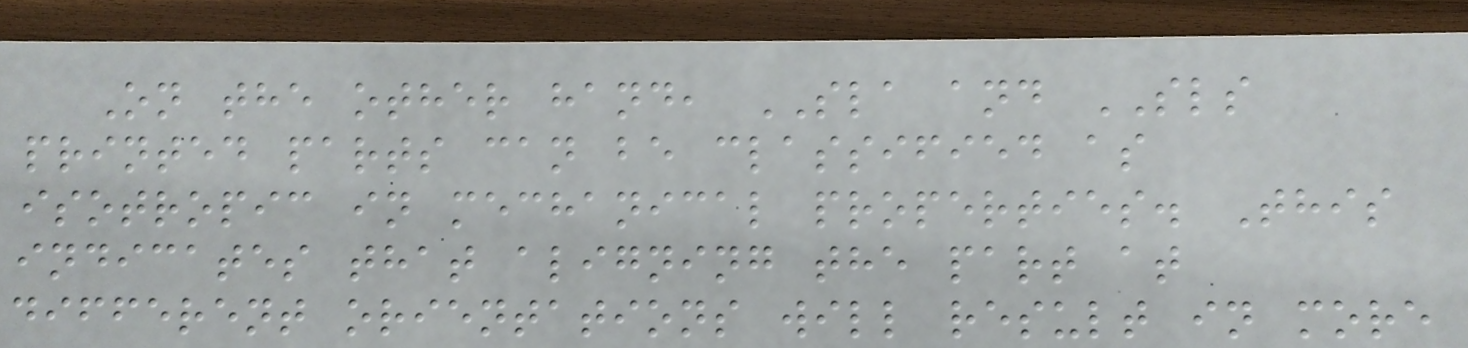On the other hand, SLA and SLS
printed parts can be classified as
isotropic in mechanical properties. This
indicates that aligning the part at
different orientations will result in more
